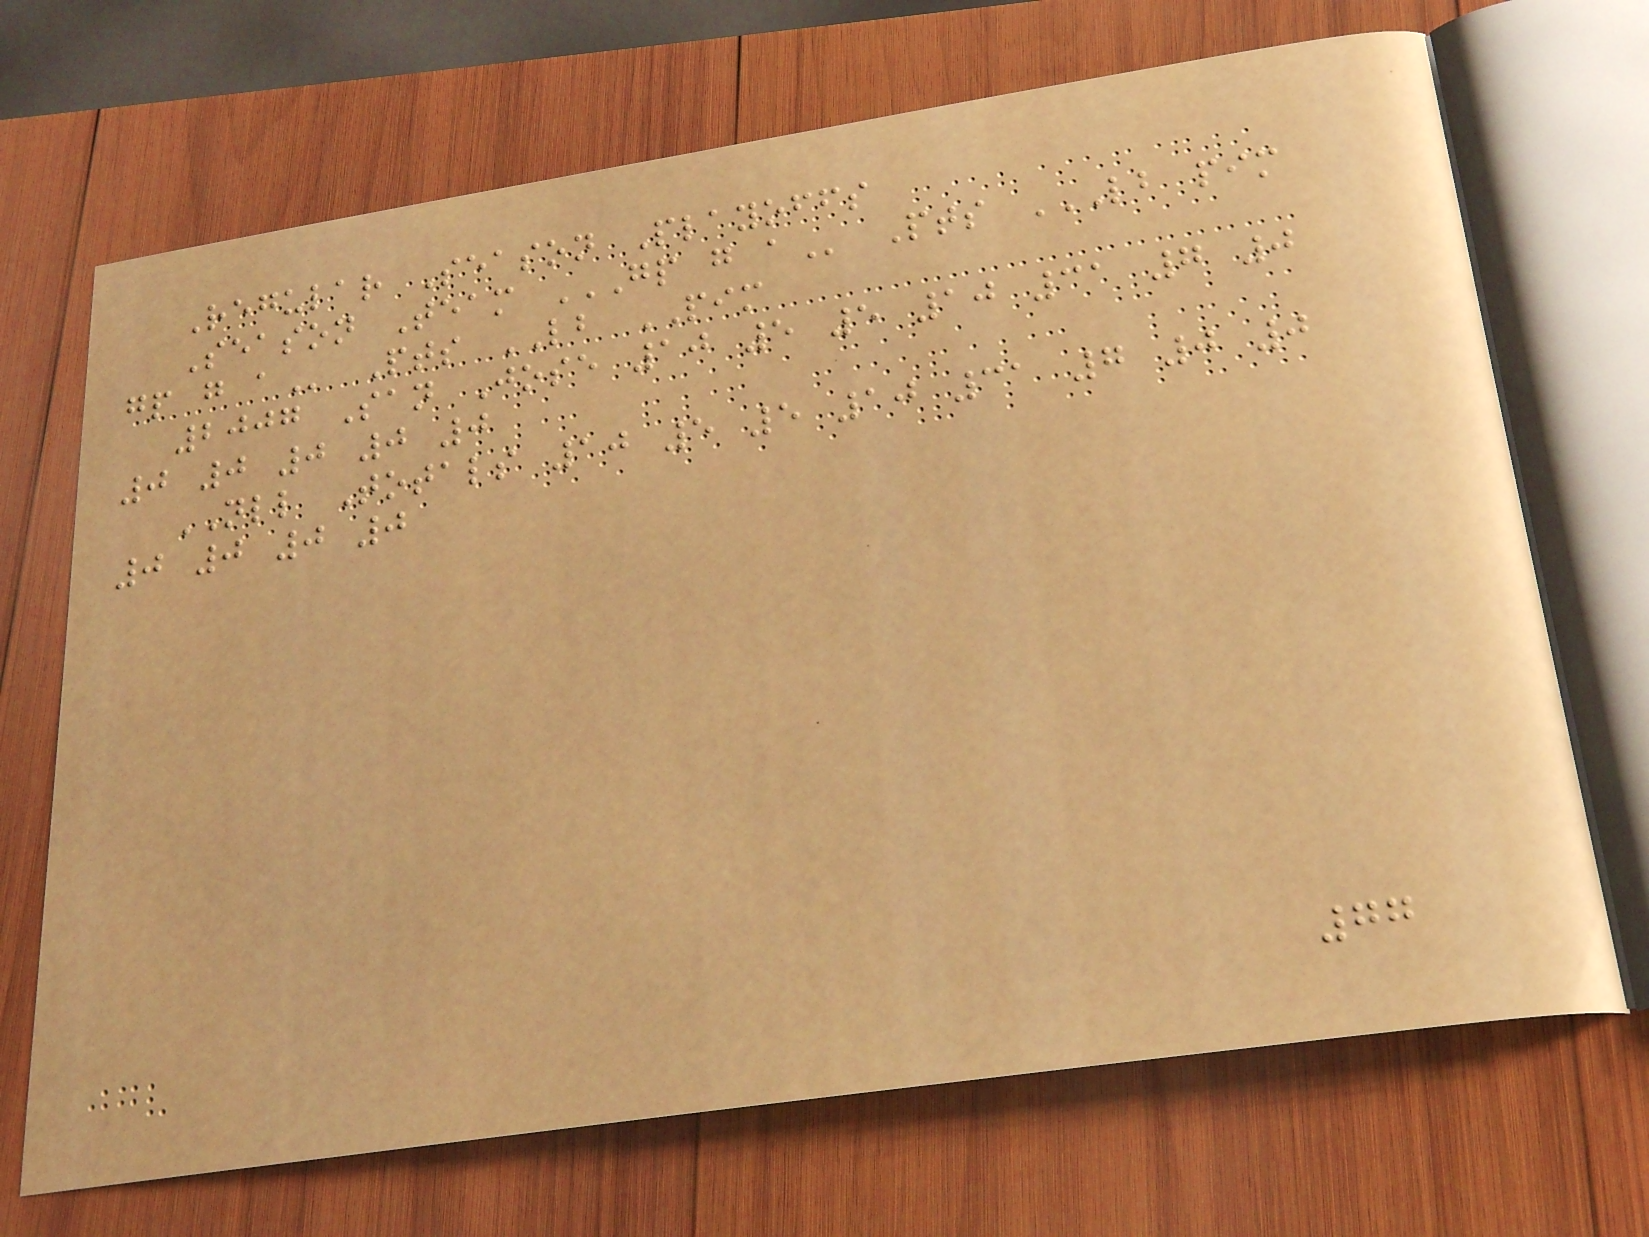Regular Season Playoffs
Season Team GP G A Pts LB PIM
GP G A Pts LB PIM
2007 San Jose 10 5 5 10 31 7 0
0 0 0 0 0
NLL Totals 10 5 5 10 31 7 0 0
0 0 0 0
77
